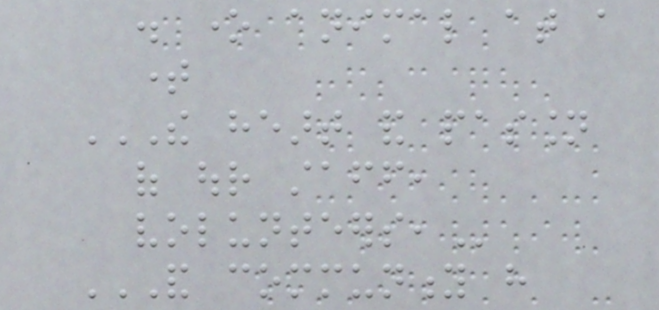. one animal at a
time
THE HEART AND PASSION
OF OUR STAFF,
VOLUNTEERS,
AND COMMUNITY HAVE
